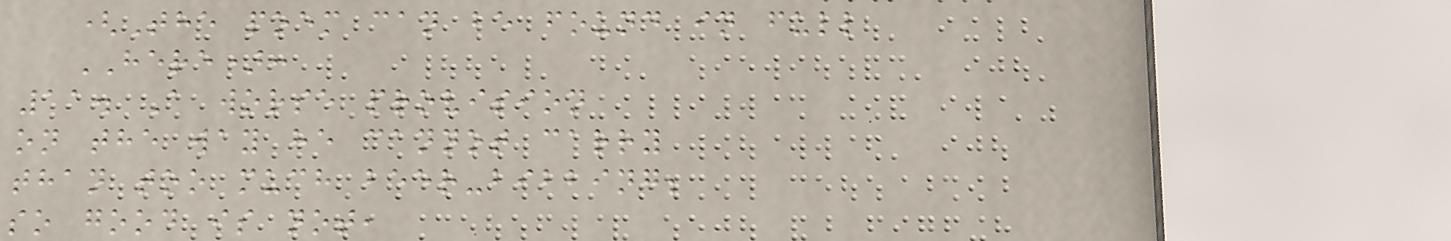(The poem can be found in full
HERE):
11. A worse provision
on the way he cannot carry
than too much beer-bibbing;
so good is not,
